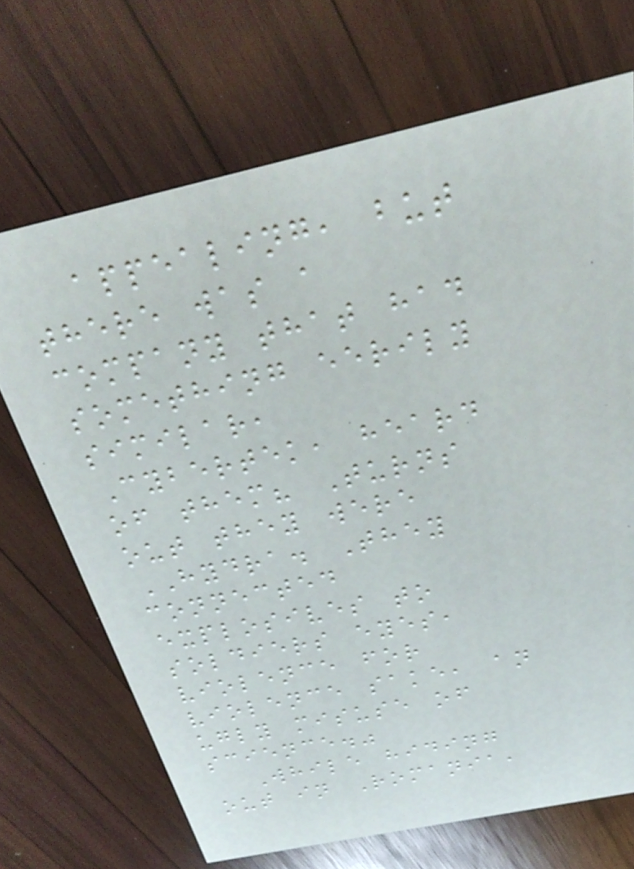appealing, but
there was a
company that had
something eerily
similar,
Cybertek, heard
of them? Turns
out they were
HYDRA. They
connected
explosives to
soldiers eyes,
violence for
violence sake, an
ugly misuse of
science."
While hiding
out in Romania,
